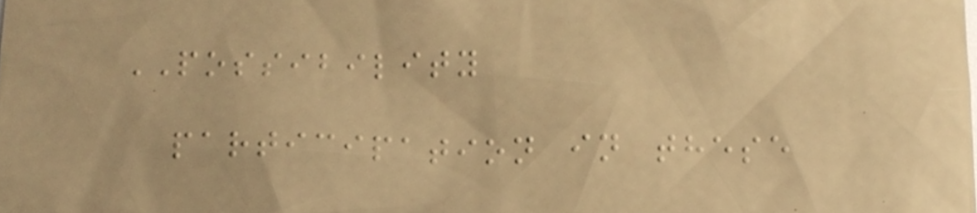POSSIBILITY
participation in these
